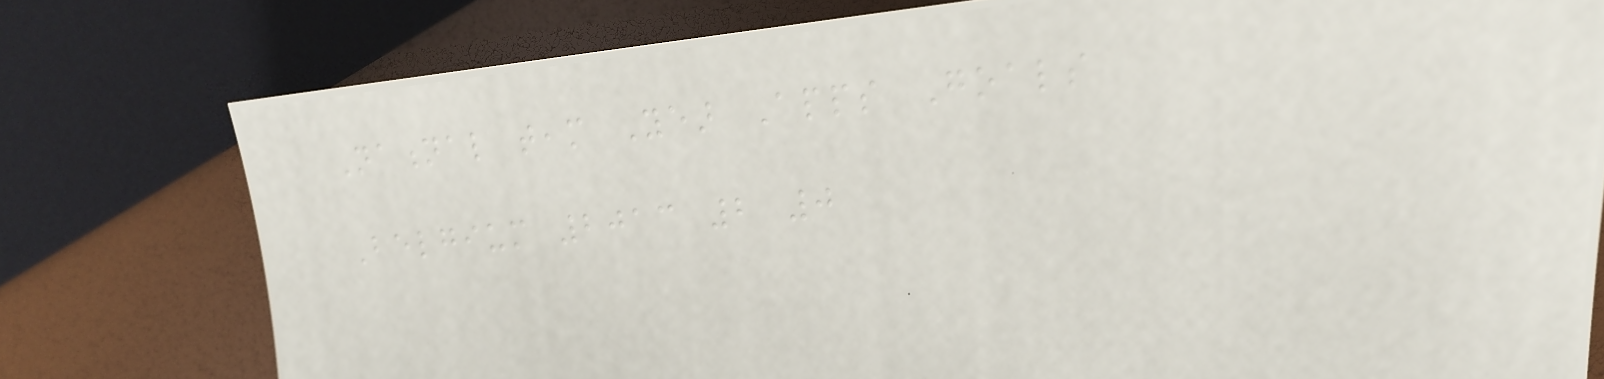National team Year Apps Goals
Belgium 2013 2 0
